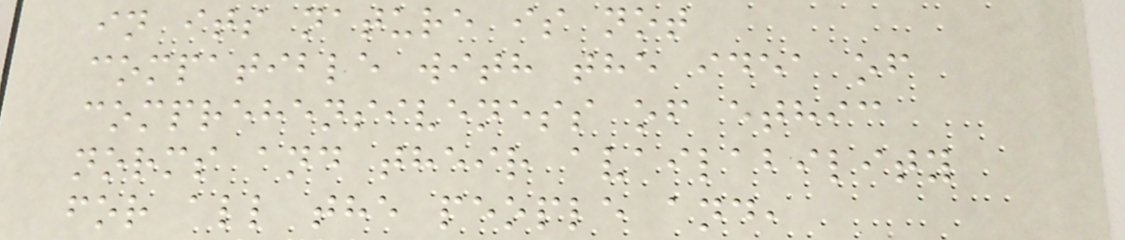in its nature is not
compatible with the idea of
comprehensiveness of ethic
norms and their availability
for all the people and,
